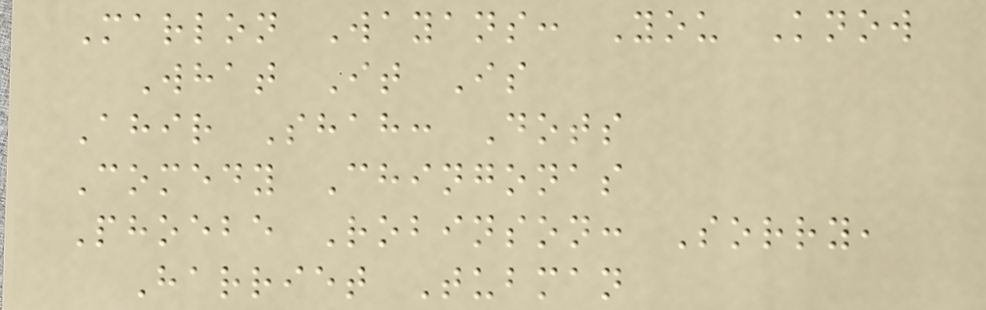Marlon Wayans: You Know
What It Is
Ahir Shah: Dots
Comedy Chingonas
Phoebe Robinson: Sorry,
Harriet Tubman
